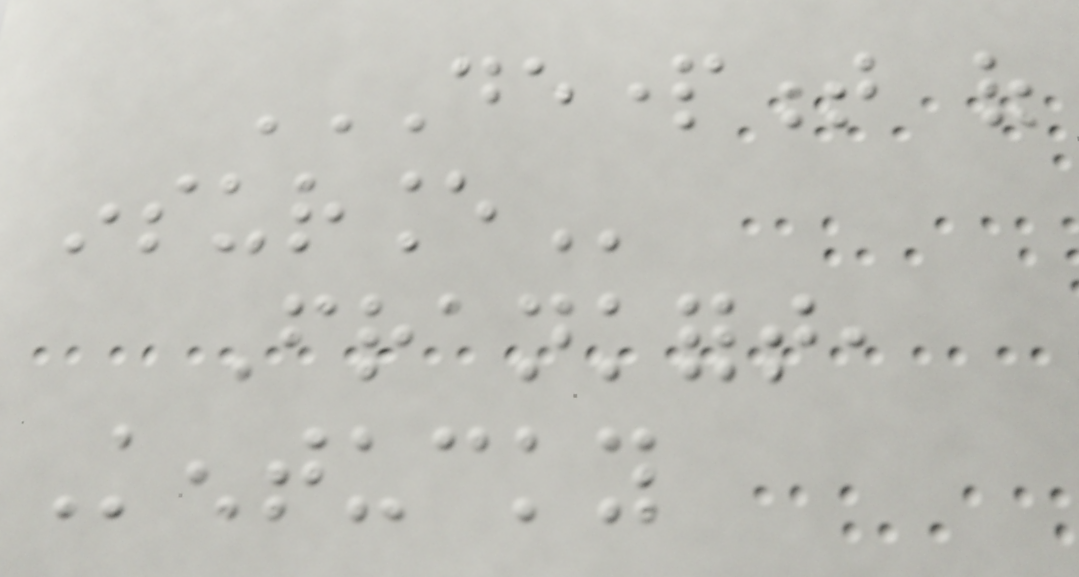DEPARTMENT OF
INSURANCE
Frankfort,
Kentucky
